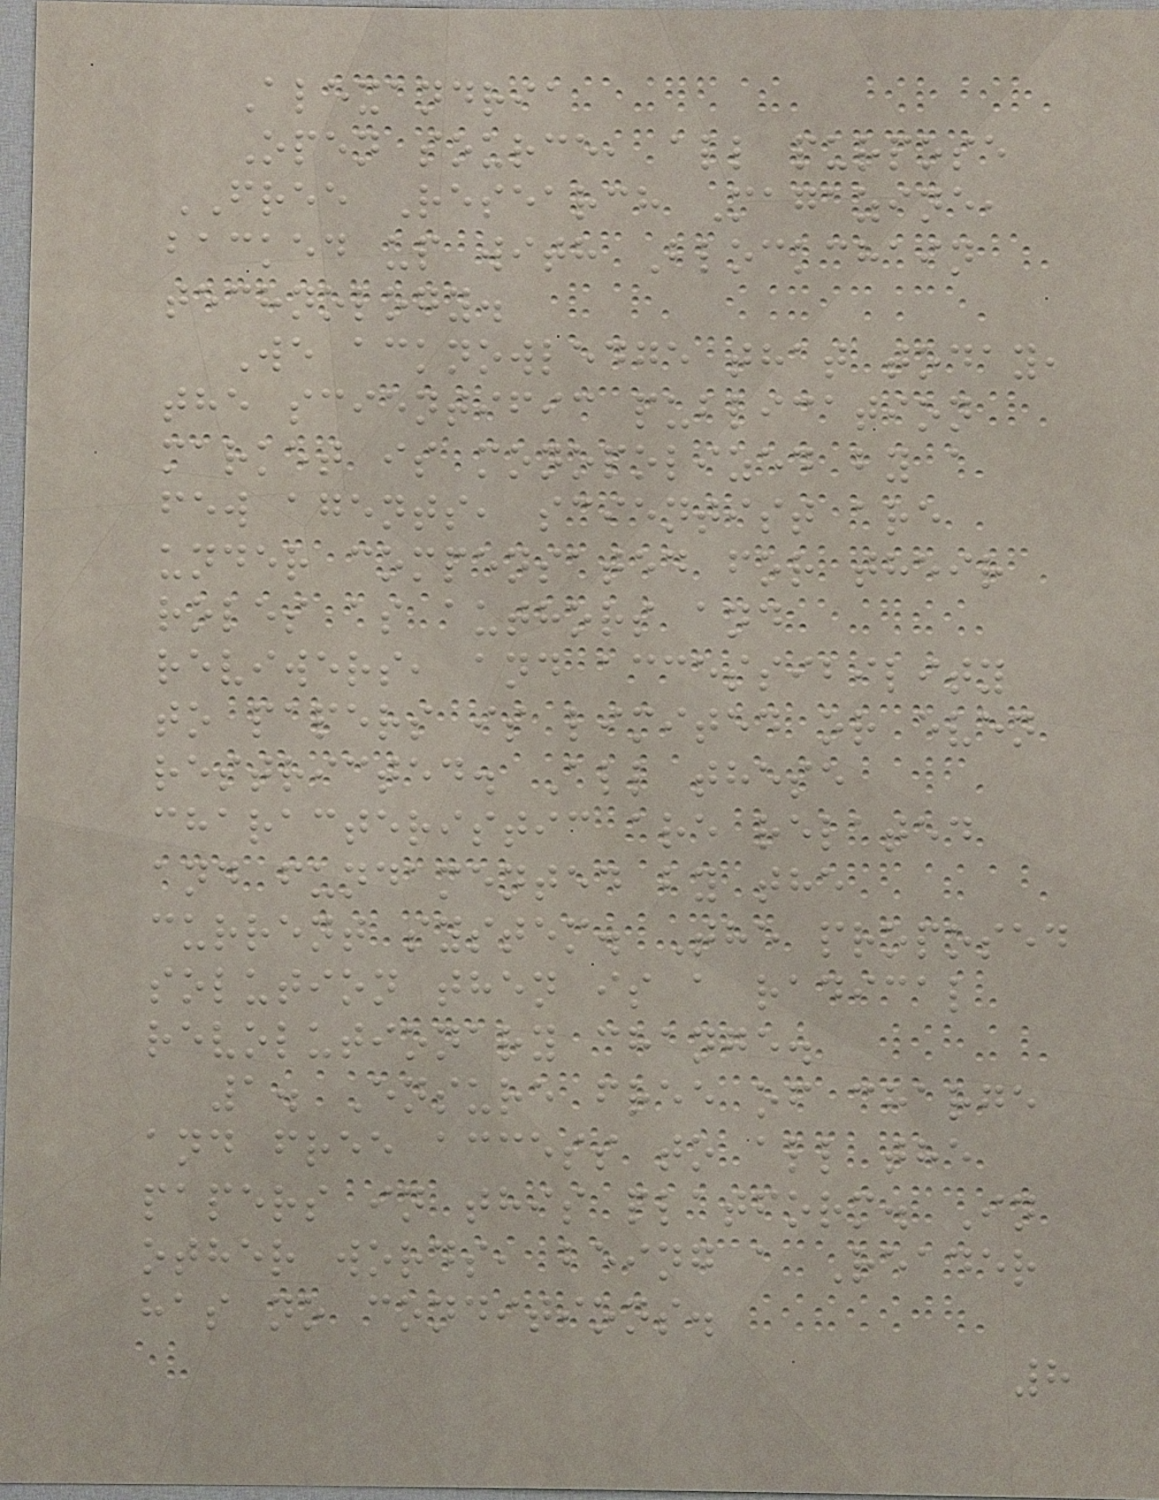Alexandria
Open source, all purpose
FREE Research Magazine,
backed up with Blockchain
technology.
We acknowledge that today,
the scientific publication
market is monopolized by a
few agents, scientist are
under compensated for their
roles as authors and
reviwers, and accessibility
to papers is limited or even
restricted. All these
characteristic are related
and fundamented by the
current system. The proposed
solution then is a radical
revolutionary change.
1. Ensure free of charge
and free access to all the
papers in this platform. In
other words, being a Reader
has no conditions.
8
